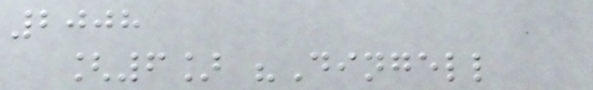2008
[6] "Dingell
